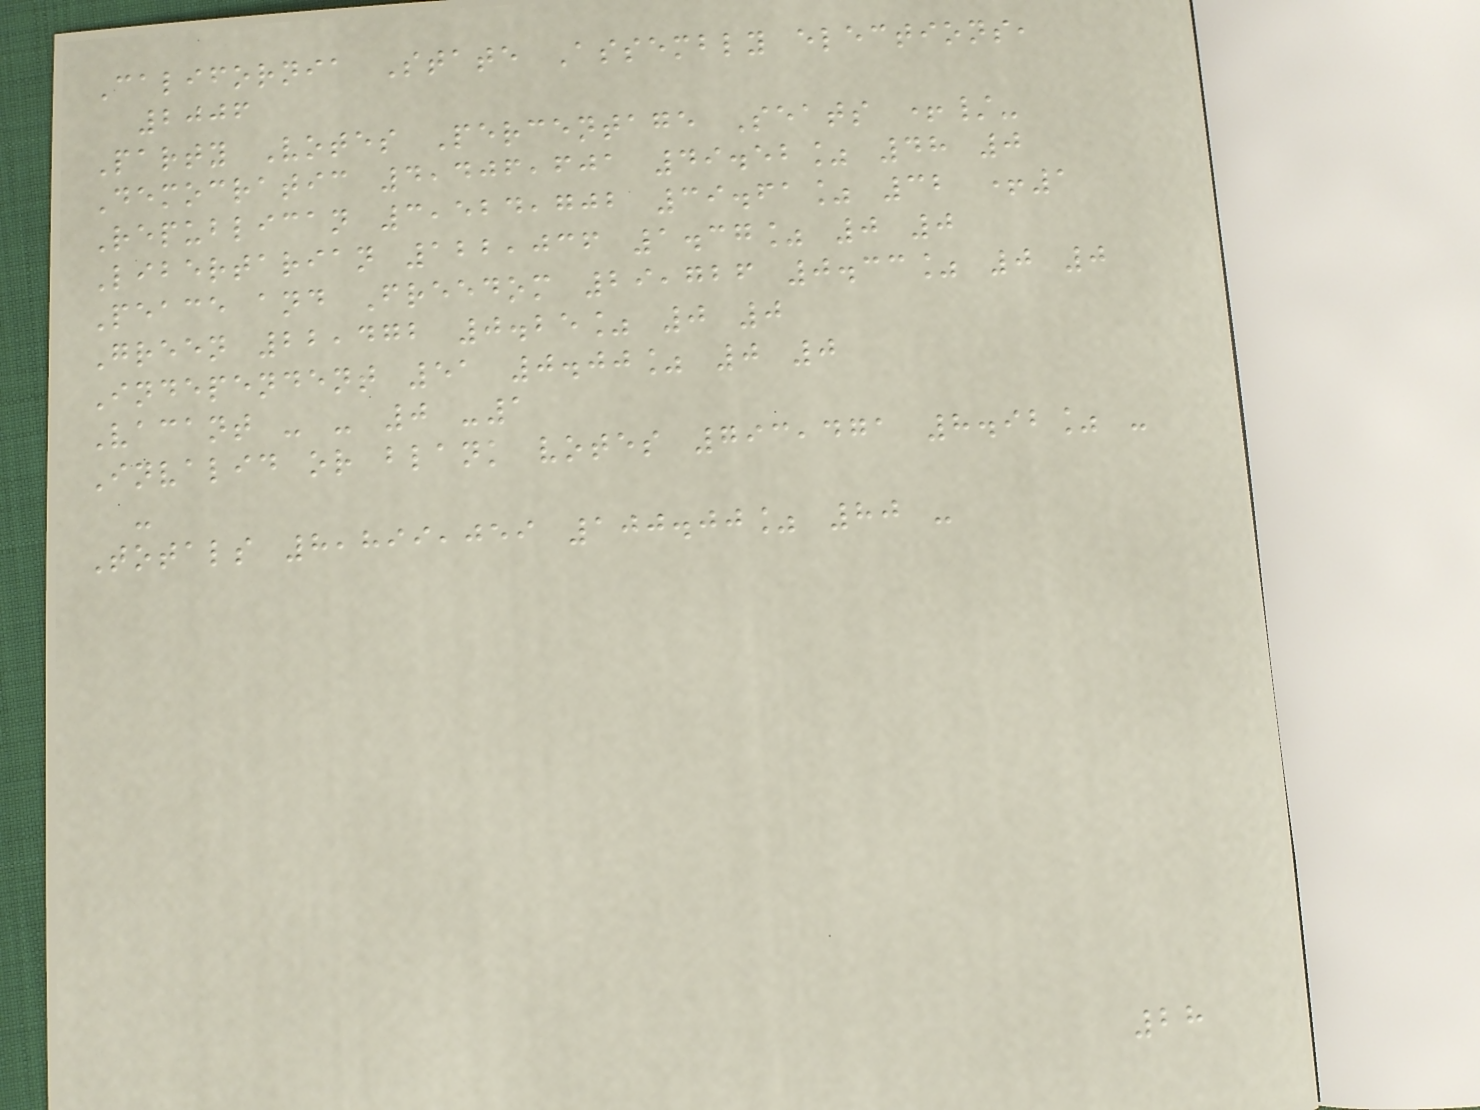California State Assembly elections,
2006
Party Votes Percentage Seats +/-
Democratic 4,406,601 49.52% 48 0
Republican 3,524,702 39.61% 32 +1
Libertarian 122,036 1.37% 0 0
Peace and Freedom 29,726 0.33% 0 0
Green 22,472 0.25% 0 0
Independent 51 0.00% 0 0
Vacant - - 0 -1
Invalid or blank votes 793,471 8.92% -
-
Totals 8,899,059 100.00% 80 -
28
